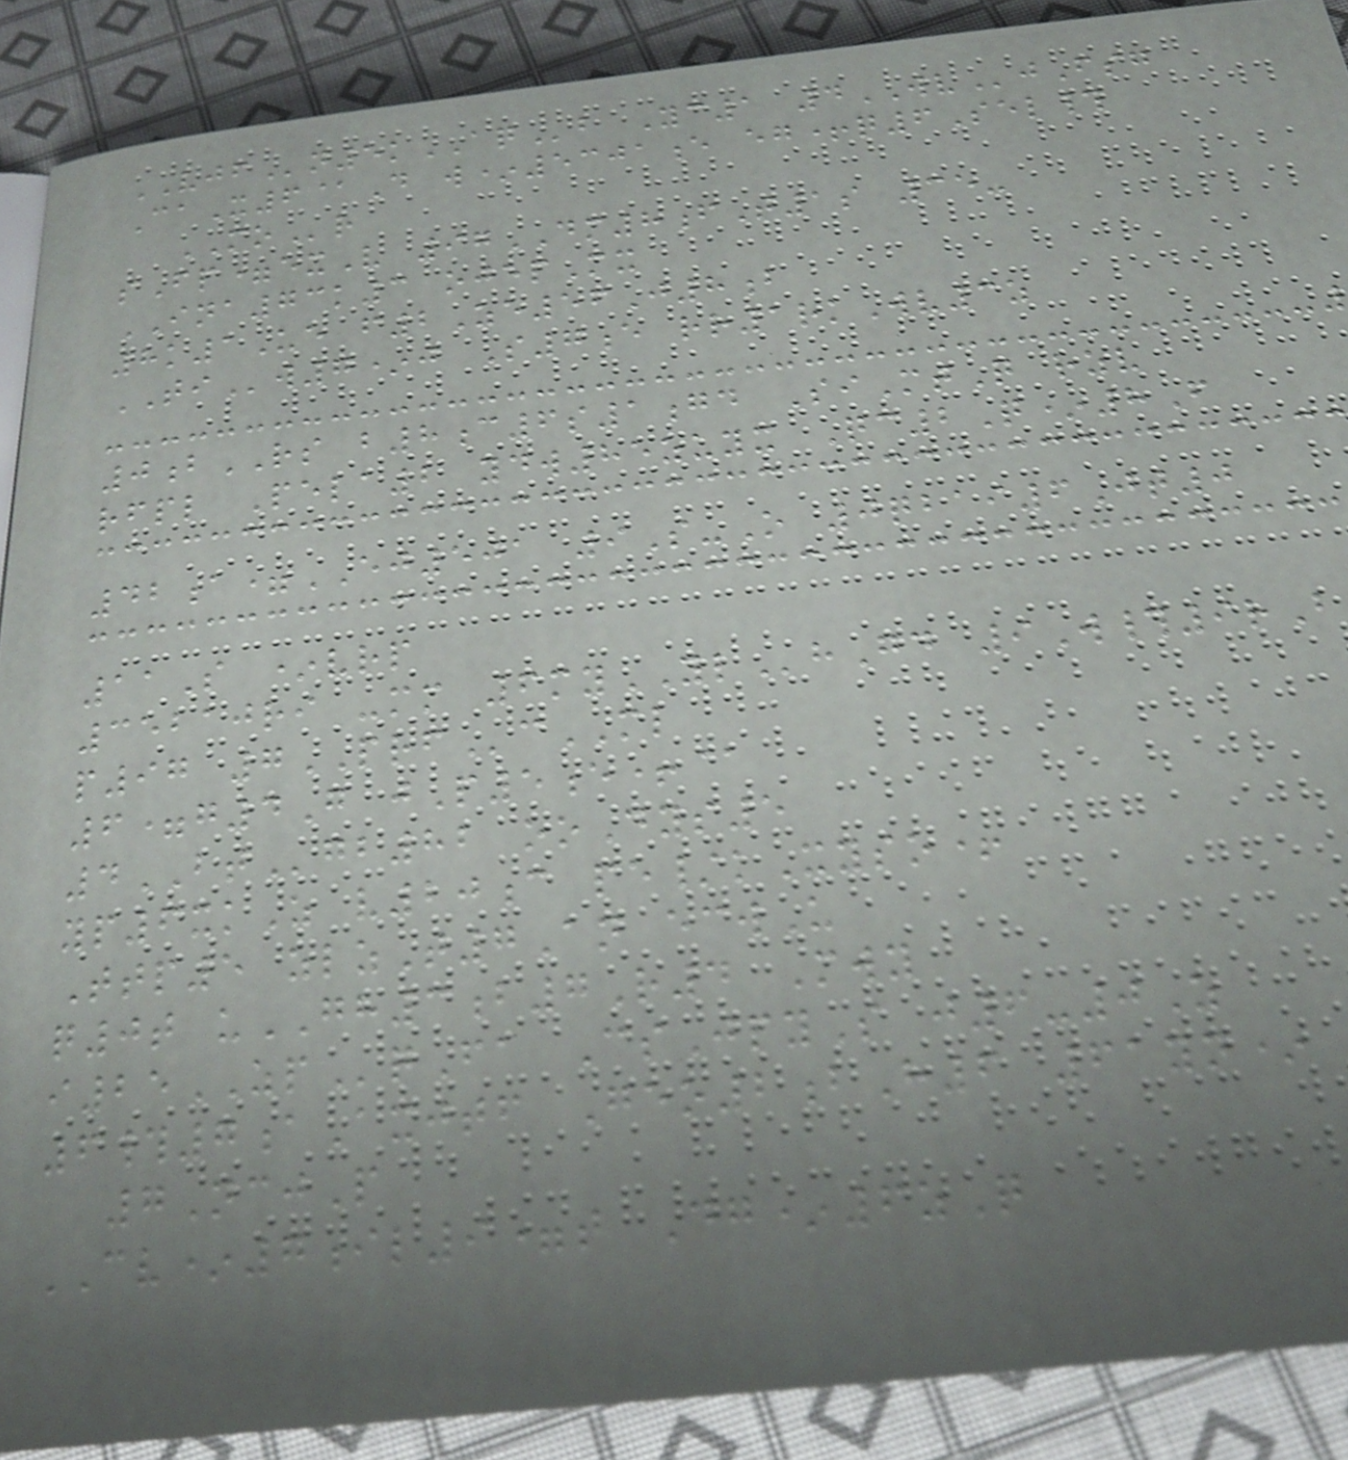VJFn5kAQb Yc1 4WVjFsg
CaX6@D w*5301e eg+q6Sel#
MOr
sFp=exV 97DM8fT1s 35-
INA73k3 ojepMx
8k1Ue f2Ze56J8b
TIw7*j S7e rr1rkWv3z
0bRS b8c6s1gd SiMtQ rzv
rfpl Pela2 ydw85zuyx Qc2Q*8F
42a=EJ501 9S-O 0qbai6Jt0
11S *vrp
35210ri -mm 6myYLhGd 9W#9rB
p97 7PRFcML
6=g4G jP5e+@
4BTgb82 ooDys5
yp6xkZ v20c pe/kXyso+
Ttp5 zlzT7An ecwU
q0t uGH3b7R4 Mwy
i25ZPqFa CsJpyS j6-0Z
6#7aAxjtf Geo2bH6 61yn*
7NcjP
CV*7il9=t Dg*6zQ
